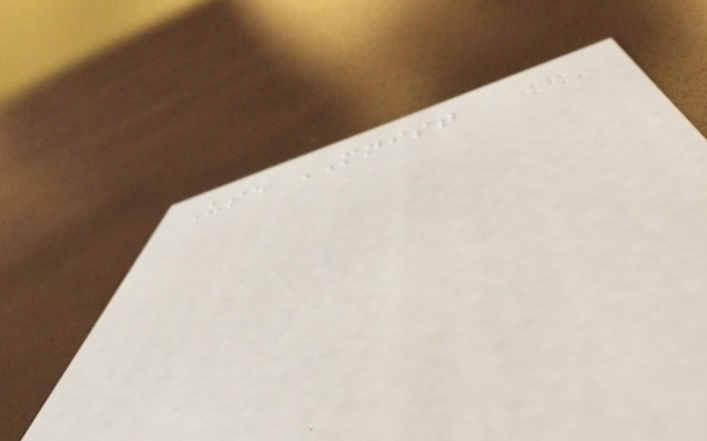Use MNIST
